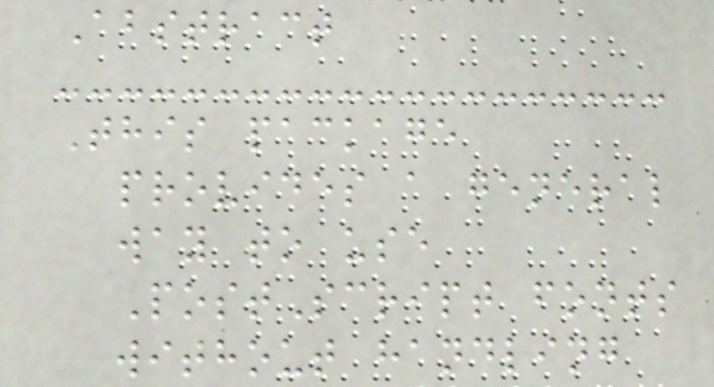Abstract
This package
provides a general
way to use
PostScript fonts
without handling
